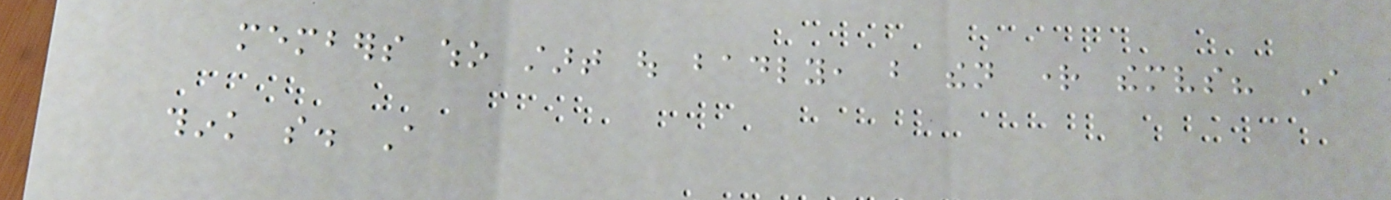members who start out badly, but then right themselves? I
think so. A
